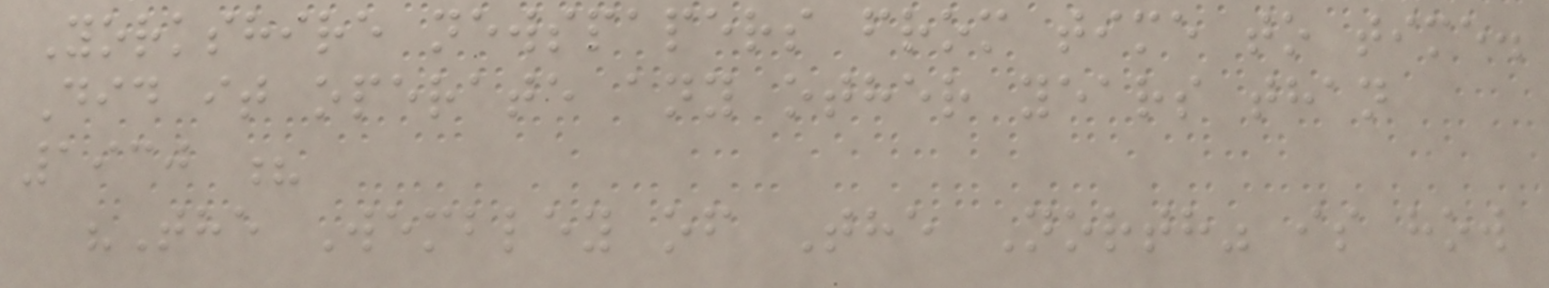Yorkshire newspapers from time to time.
Did it operate any other years than
1930 ?
"The Wembley of The North" is how
